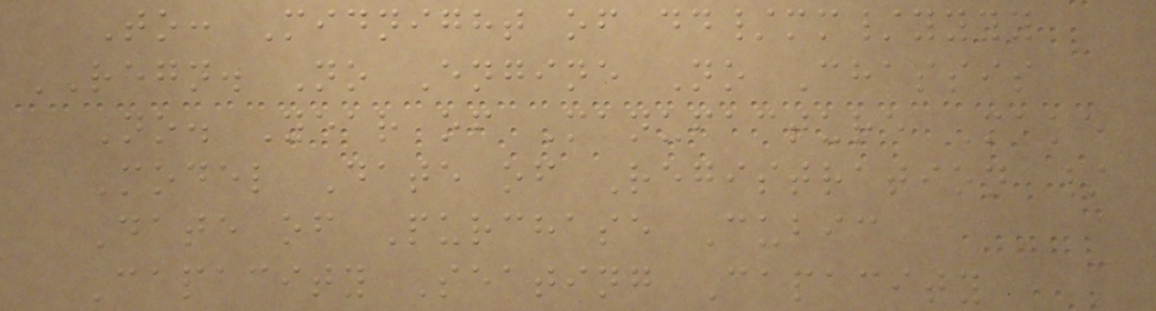To: Midnight of dd/mm/yyyy
REGN. No Engine No Chassis
No. Year of Manufacture Make
Model Date of Registration /
Date of Purchase Cubic
Capacity Seating Capacity
